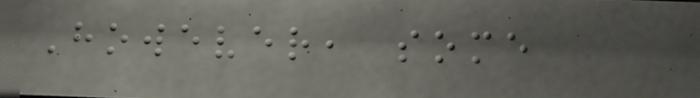However, some
